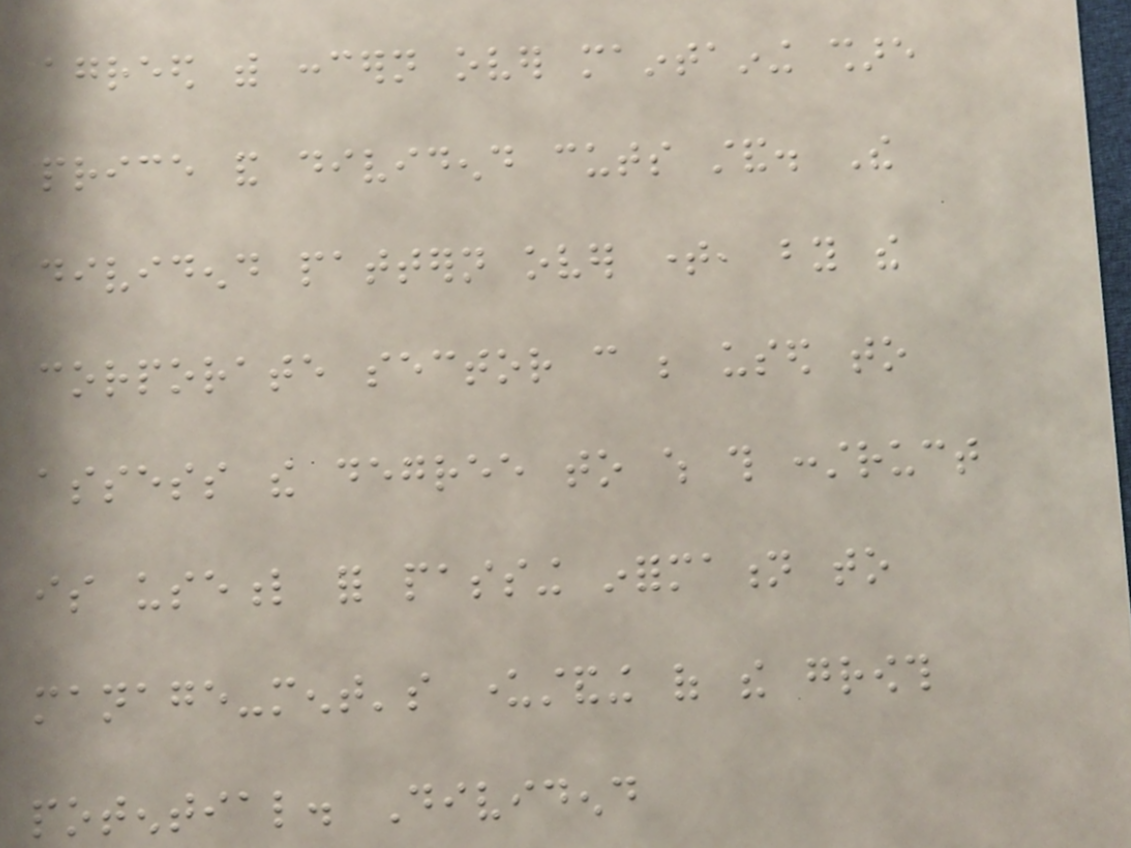agreed with concern over maintaining share
price and dividend cuts stand. The
dividend pattern over time, by the
corporate sector can be used to
assess the degree to which this construct
is useful for passing information to
manage-ment's understanding of the growth
potential. Dividend
